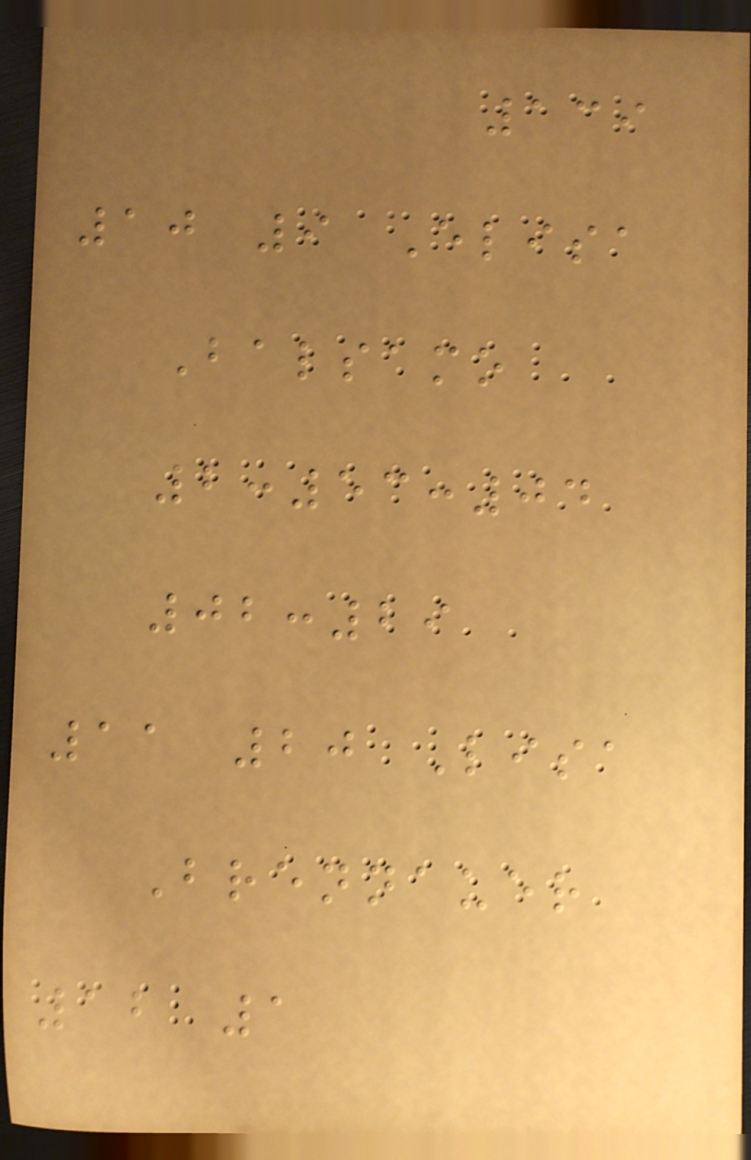139
10 9 Elisa
Balsamo
2:53:04
02:29
11 20 Lisa
Brennauer
12 1
